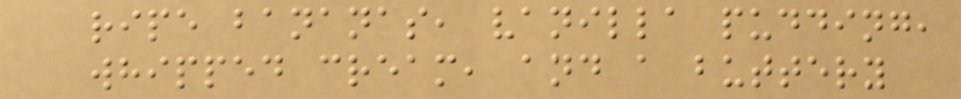ripe bananas, vanilla pudding,
whipped cream, and a buttery
